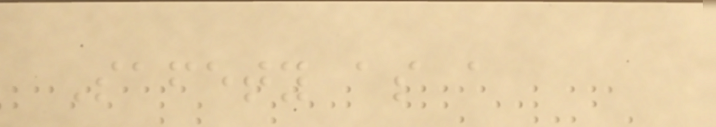Safety as a
